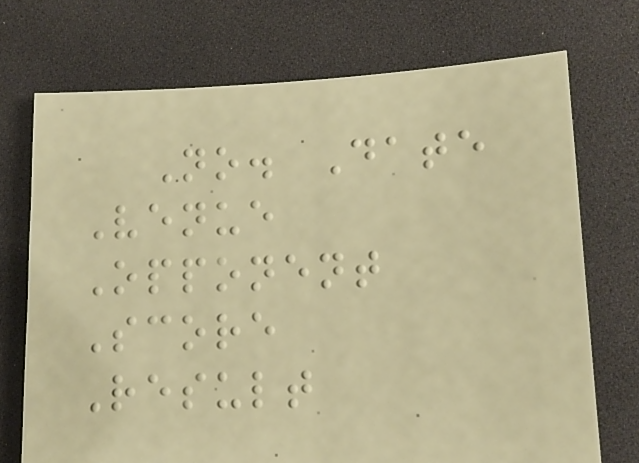No. Date
Venue
Opponent
Score
Result
